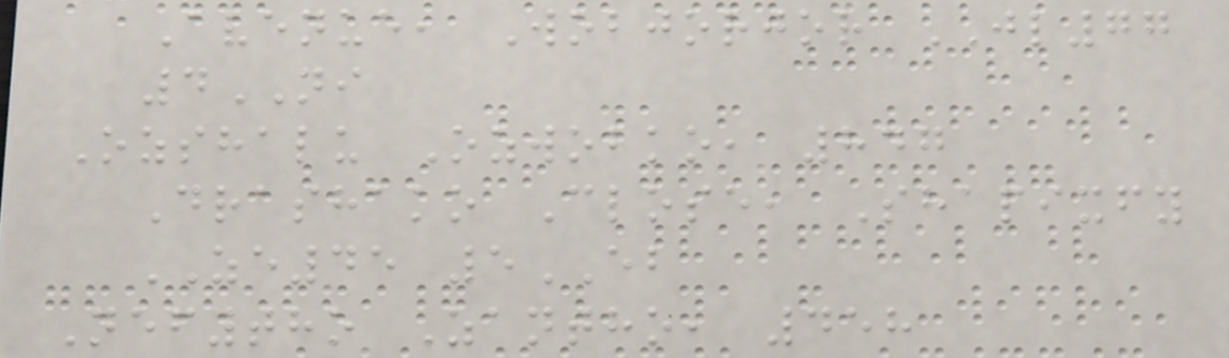Avenue, Wobjorjor JL77
4NI
Ozshalu Ozwobko, 847
Drashako Close, Shapixfy
ZE45 5EB
Nefytho Zantho, 458
